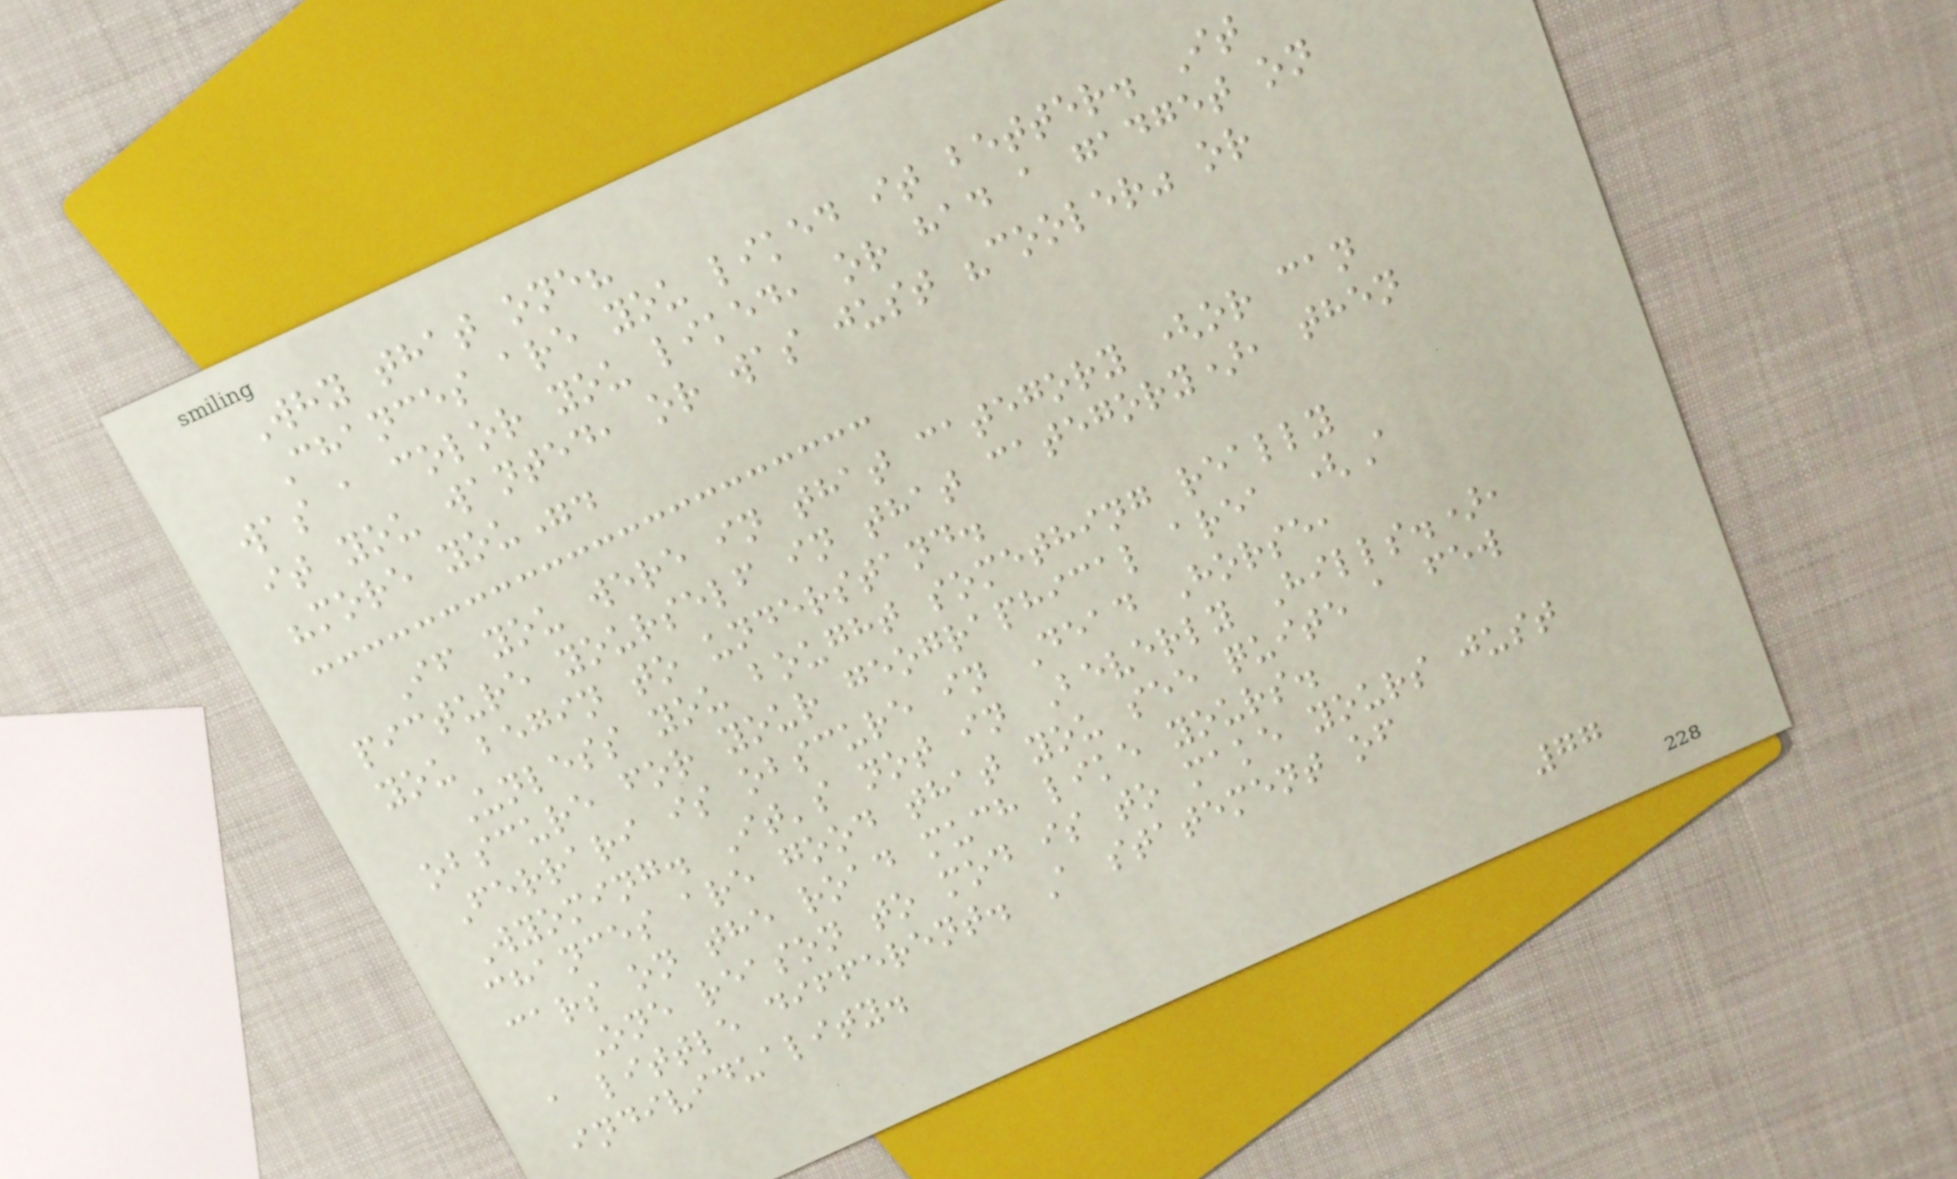Why that one?
Chances are you liked it better. It
was a color you liked, or had a gadget on
it you wanted, or was just "cooler" or
"more you".
If you were in that category (or can
picture yourself in that category), then
you begin to understand.
Unless you bought something really
obscure for your geographical area (A
Ferrari is obscure in Dead Horse,
Wyoming. It's not in Beverly Hills.),
chances are good that you see quite a few
cars on the road much like yours.
One reason to mod is to make yours just
a little different. A statement of
individuality.
77
